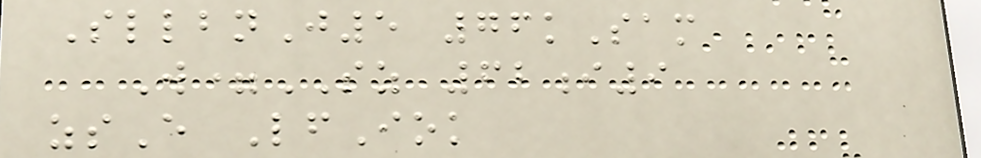SllbnJ5 76kSam
W=SZ 62i9
zsE LfIok
